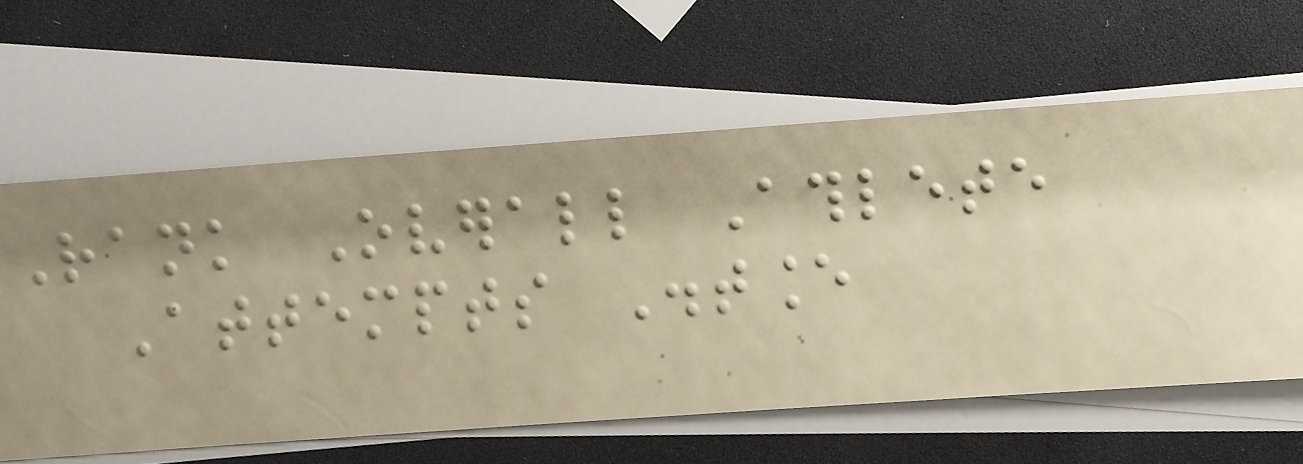Rank Overall Athlete
Attempts Distance
